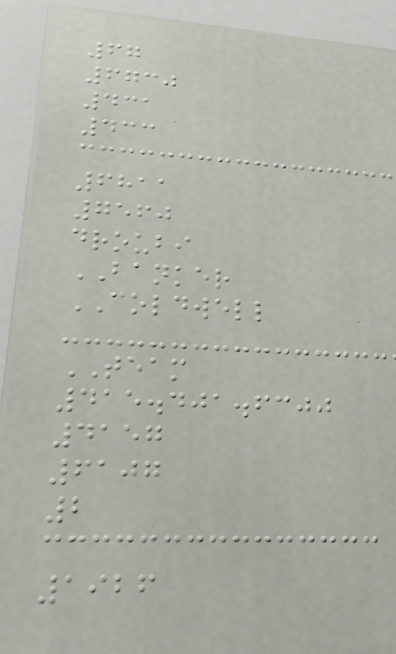67
6730
431
433
6811
7560
droubi
BANKER
COLDWELL
TEAM
415.401.6300
4157
6107
2
1926
